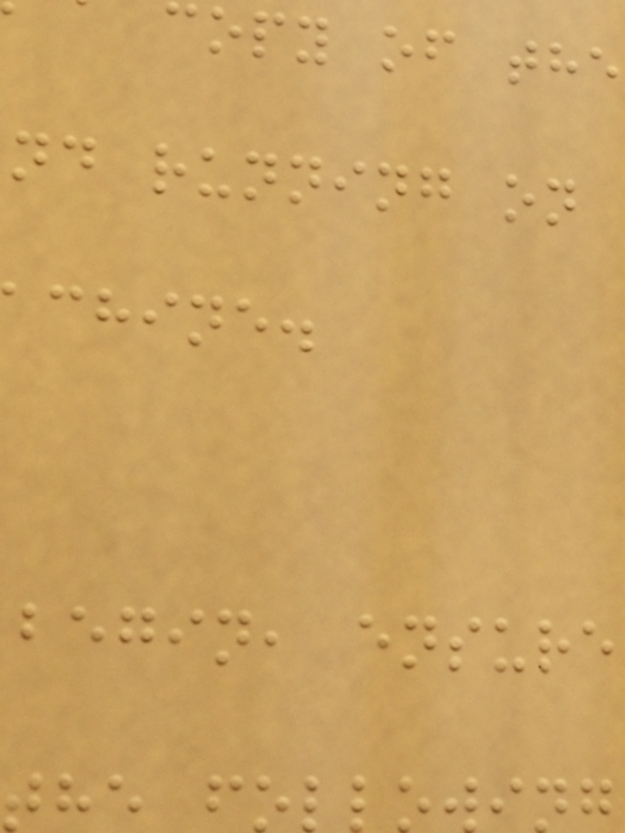copy of the
nd running on
chine.
begin, ensure
